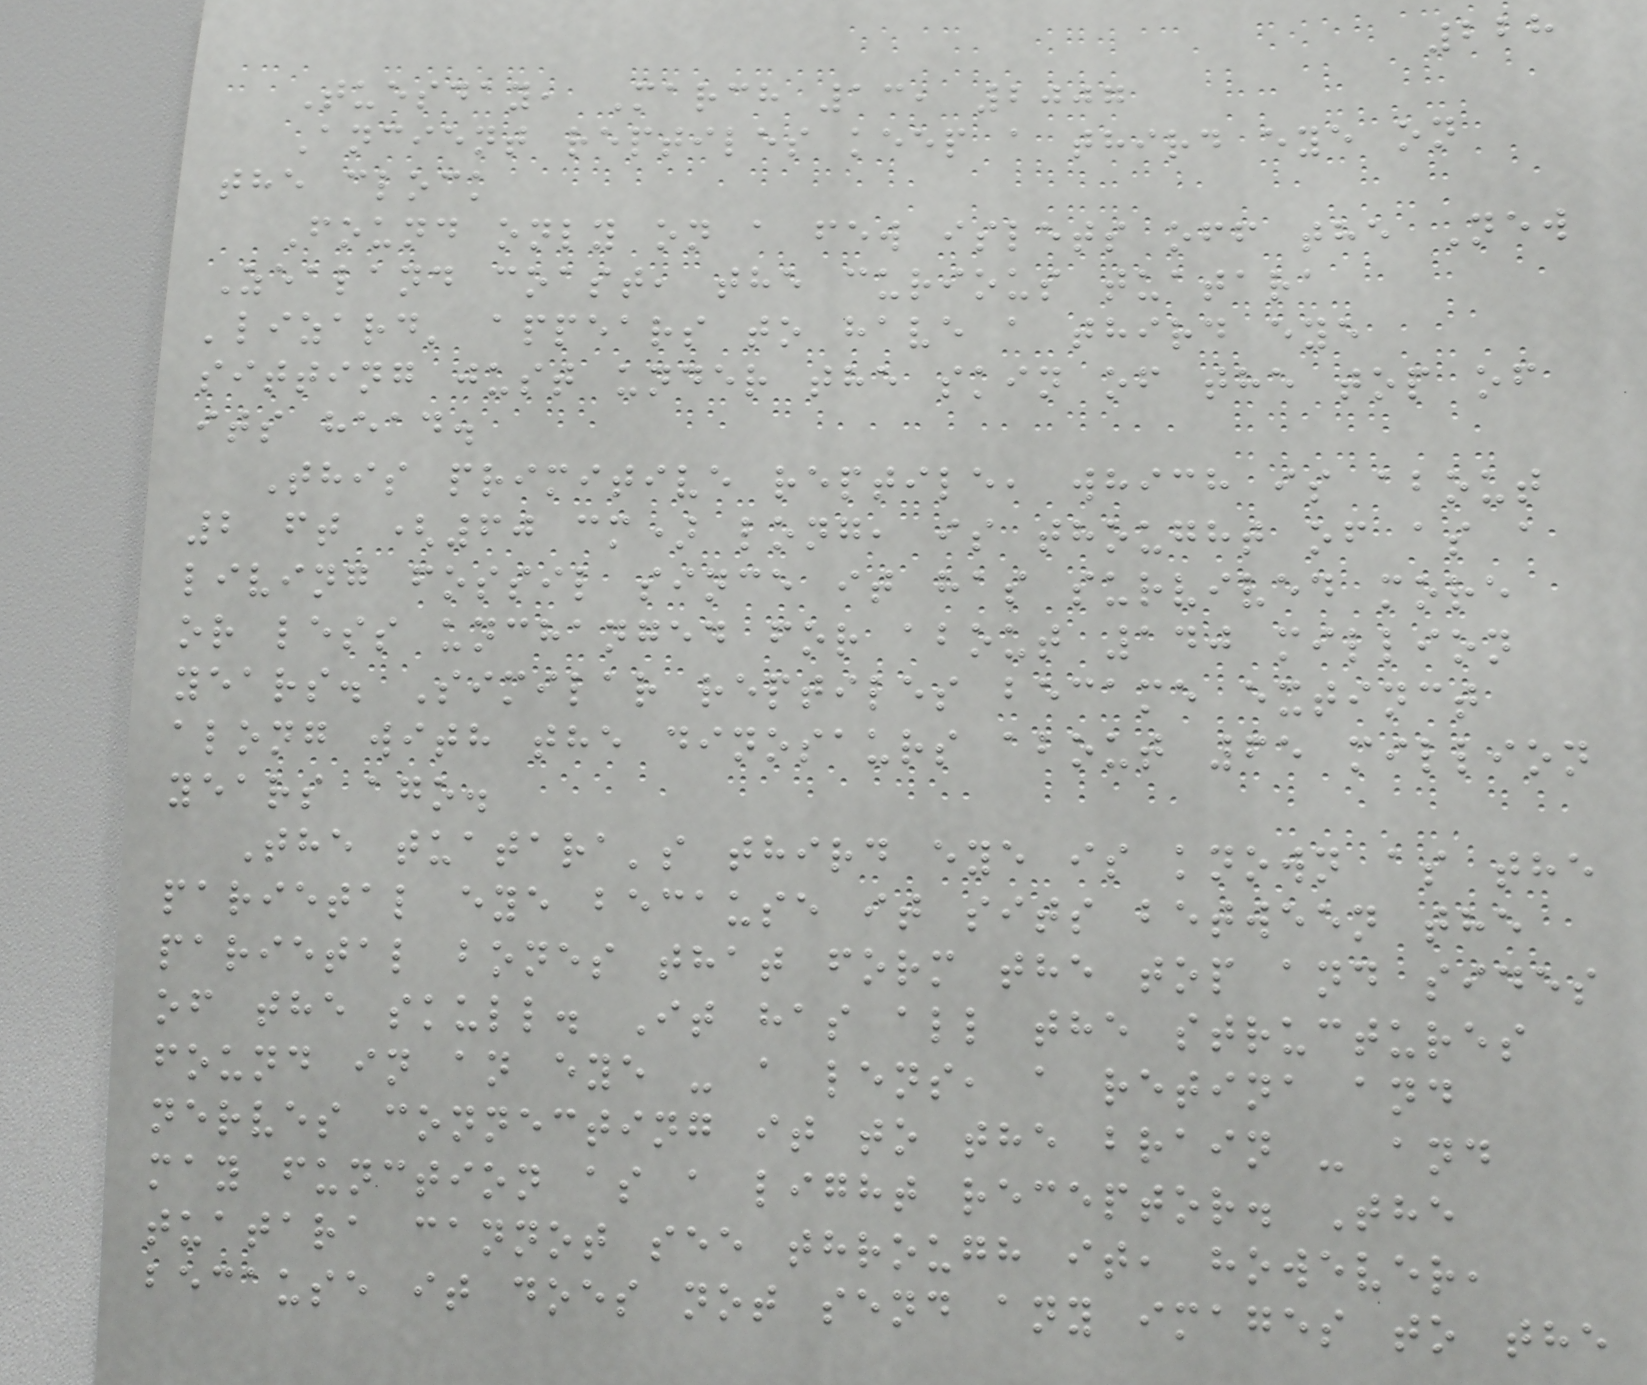228
Tuesday, March 13, 2007
Ancient reptiles keep a third eye on
the clock
Found only on a few islets off the New
Zealand coast, the curious tuatara
'lizard' appears to have a third eye
sitting just under the skin of the top of
its head.
This primitive reptile, which is about
2 ft (60 cm) long, is thought of as a
living fossil since it has survived more
or less unchanged for about 140 million
years. Similar reptiles became extinct
along with the dinosaurs about 65 million
years ago.
The tuatara's third eye is known as the
parietal eye because it sits between the
parietal bones that form the top and sides
of the skull. It has all the structures
found in an eye - a lens, a retina and
nerves connecting it to the brain - and
may function as a light receptor. The
tuatara cannot see through it, however,
because it does not send any images to the
